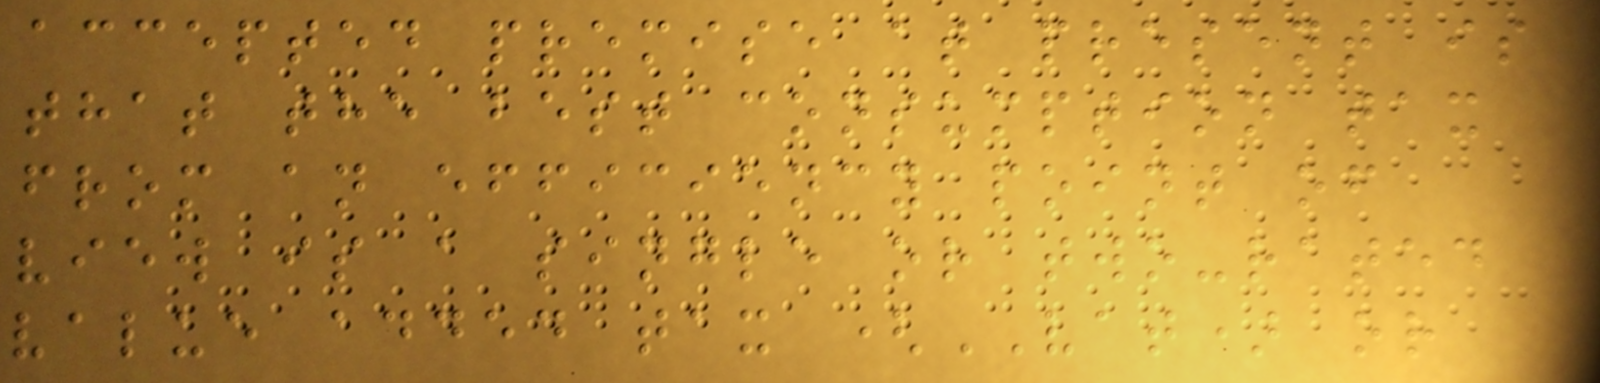accepted premise at present is
that the best consumption tax
from an efficiency point of
view is a single or two-rated
value added tax (VAT) or
